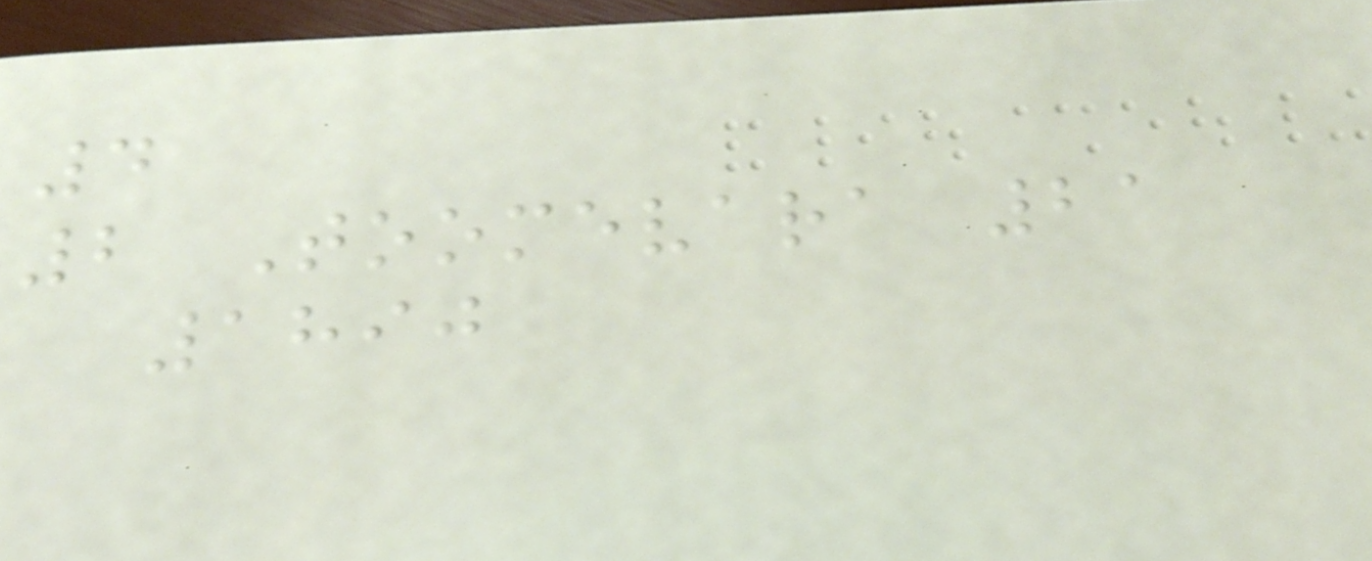4
2 Toomevara 21
1890
